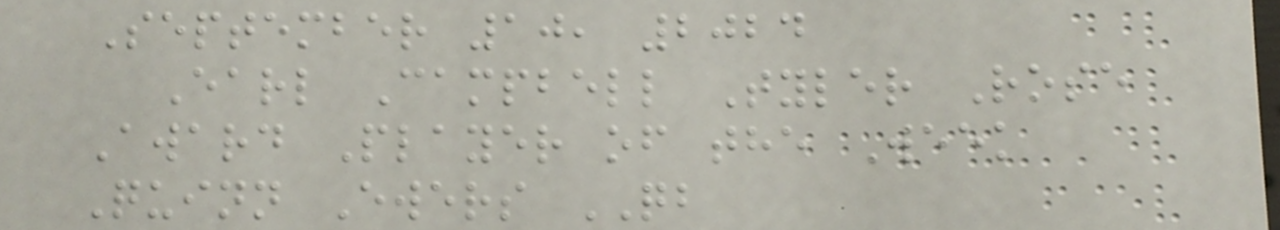September 10, 2024
Earl Campbell Tyler Rose
Award Player of the Week
Quinn Ewers QB
